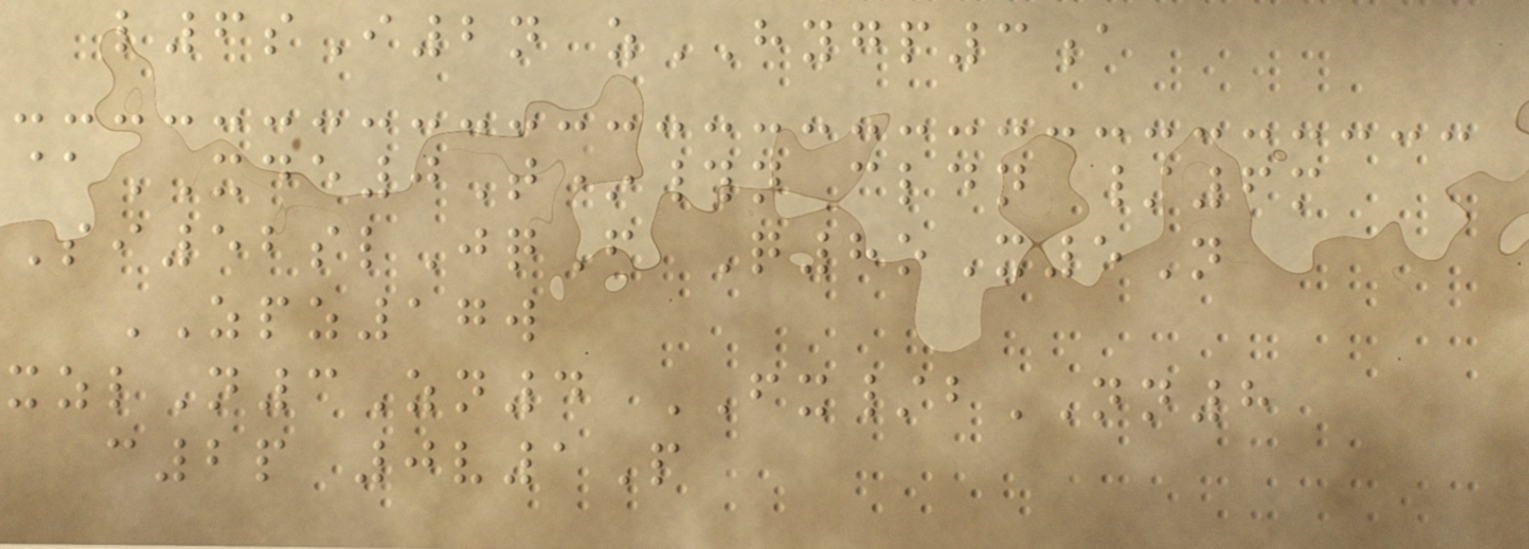l6sI2n zHYGP3a
@XDE0T*#n cldn /6m
Si52slJqF Q8oX5N
ZPZ17w
xzlN3Zn4 FX/bNN8
c2p 0v1P
